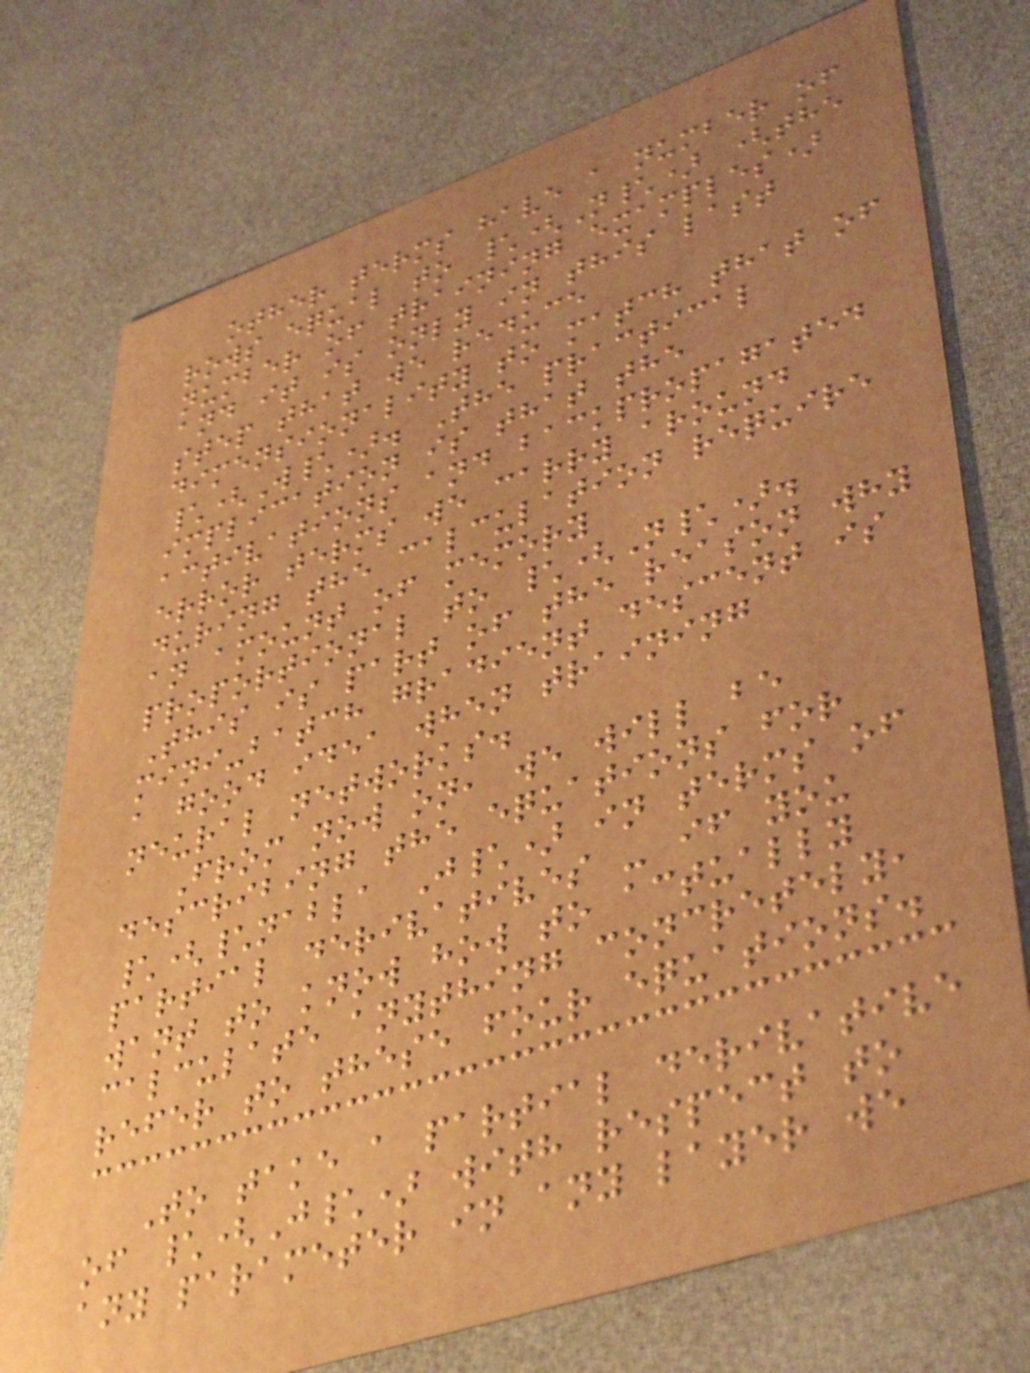other terms have a number of
rows equal to \(N\) (the
number of training examples)
and it is only in this last
step that we reduce
dimensionality to match that of
\(W\). The practical
implication is that the
activations and backpropagated
error terms we carry around
during the calculation require
an amount of memory
proportional to \(N\).
This is part of the reason why
mini-batch gradient descent is
a good idea when training
neural networks.
From now on, we will be
describing the equations for
\(\nabla J\) in terms of
partial derivatives - if you
want to know how to actually
calculate anything concretely,
refer to these four equations.
To take a partial derivative
of \(J\) with respect to
any parameter in any layer we
